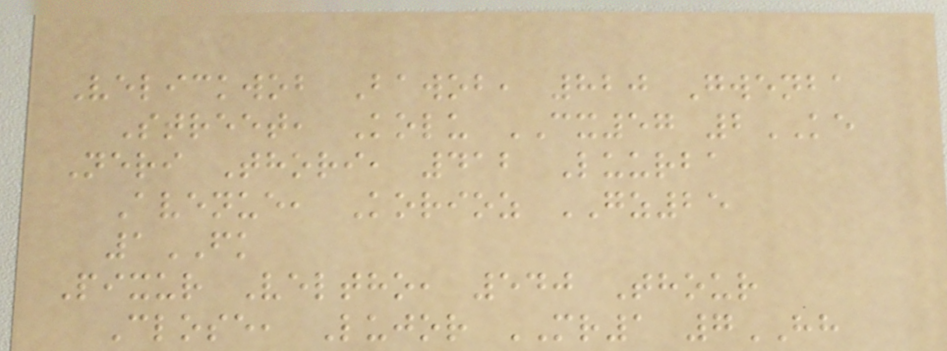Velickwob Bawob, 820 Gwenba
Street, Kolu CX57 2KE
Neri Thori, 412 Luurba
Avenue, Korioz GZ25
1FK
Pixur Veltho, 540 Thour
Close, Lujor MR1 7HH
